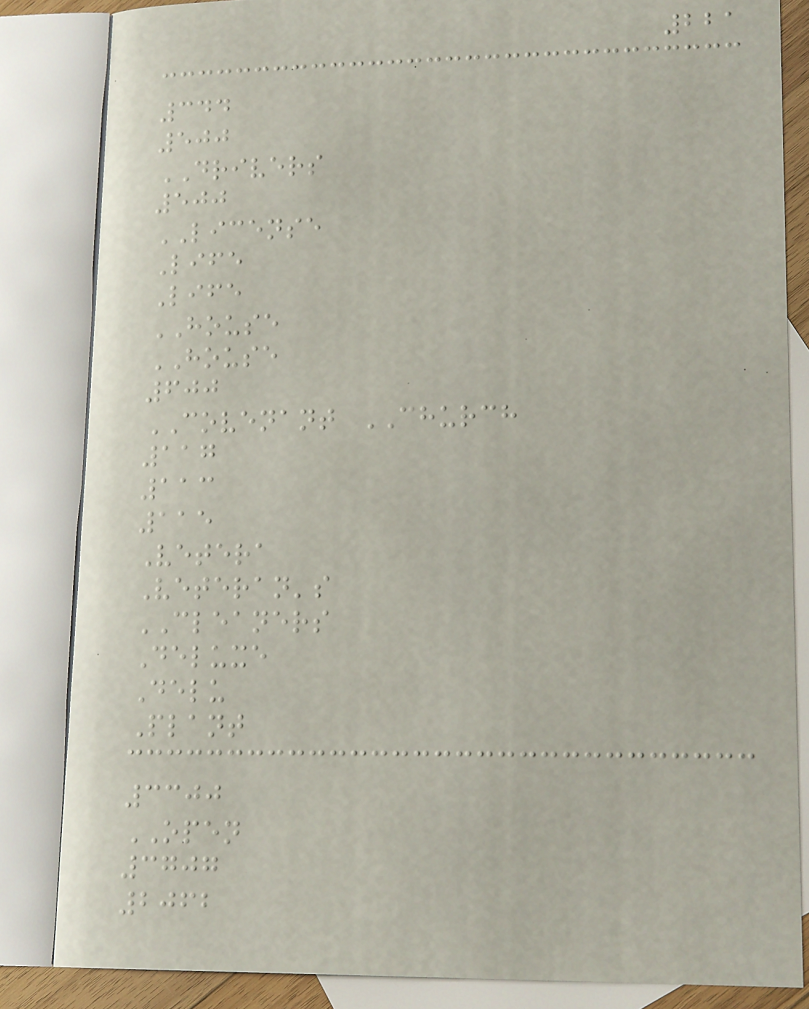221
344
500
DRIVERS
500
LICENSE
Life
Life
HOUSE
HOUSE
600
COVENANT CHURCH
117
113
115
Vetera
Veteran's
CLEANERS
Deluxe
Delu
Plant
3300
OPEN
3707
2062
